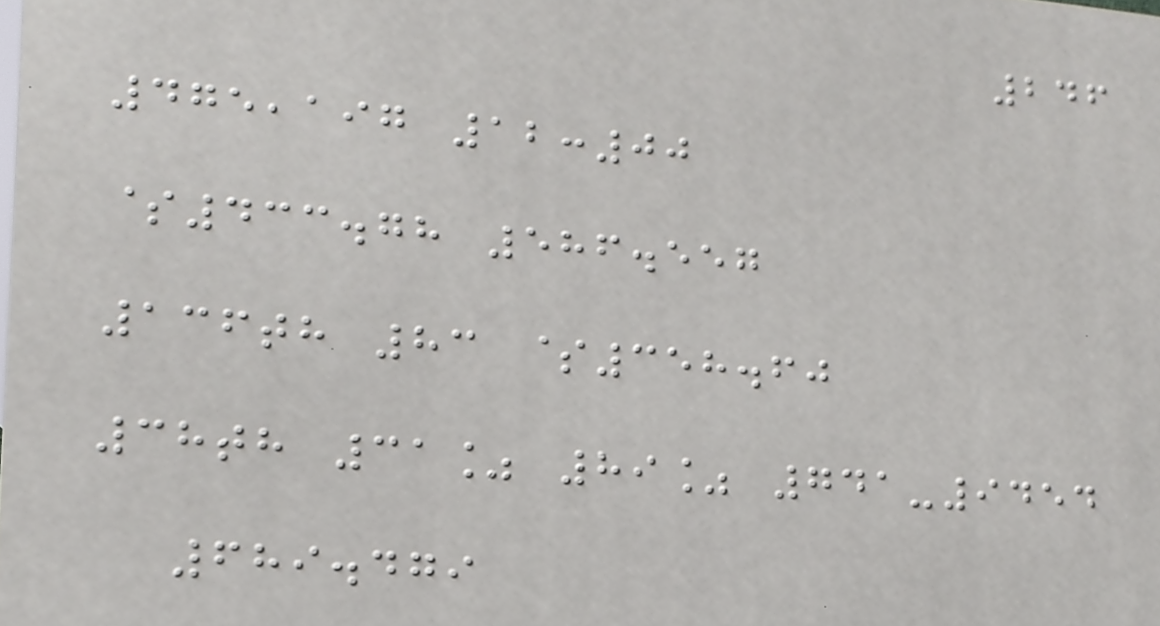246
475,197 12:00
$433.78 586.557
136th 83 $358.60
38th 31% 89% 741-9454
689.479
